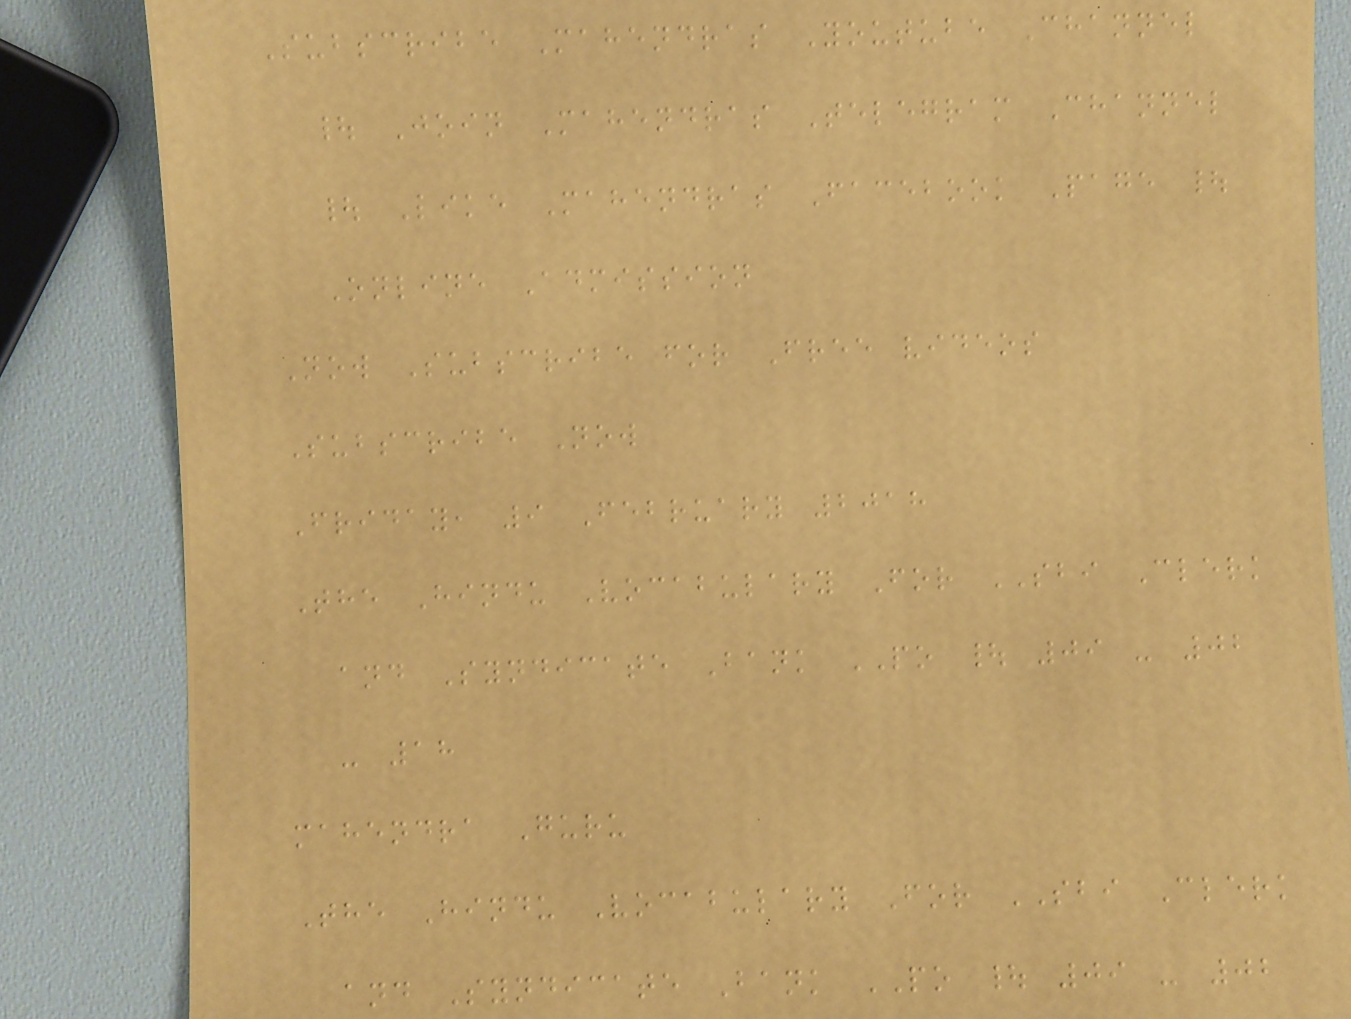Subscribe Mahendras Youtube Channel
| Join Mahendras Telegram Channel
| Like Mahendras Facebook Page |
Online Admission
Now Subscribe for Free videos
Subscribe Now
Friday, 9 February 2018
The Hindu Vocabulary For SBI Clerk
and Syndicate Bank PO | 09 - 02
- 18
mahendra Guru
The Hindu Vocabulary For SBI Clerk
and Syndicate Bank PO | 09 - 02
